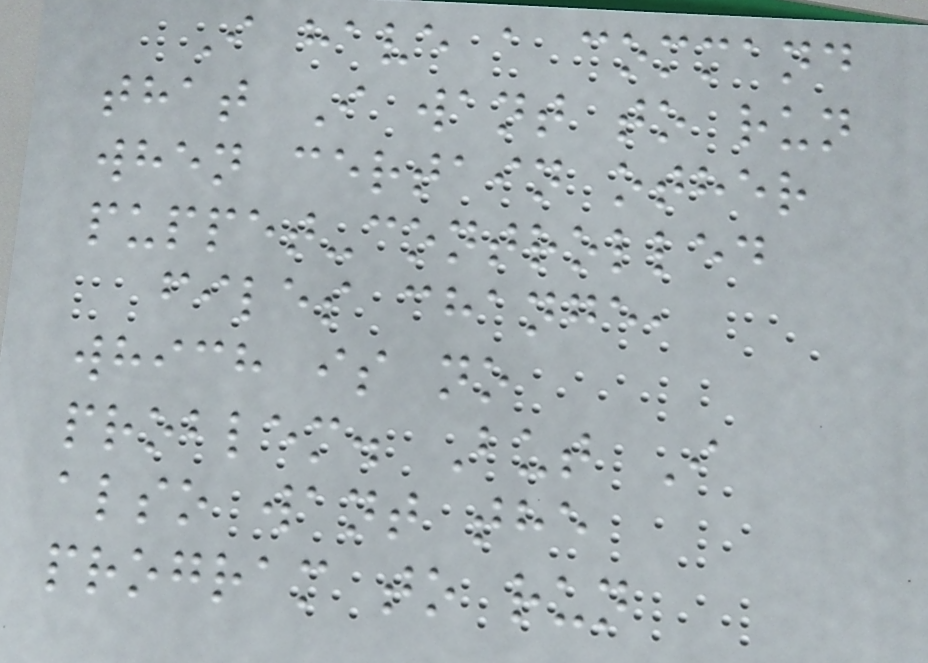I have a command
that I want to run
when certain other
puppet-controlled
files change,
which is no
problem. But I
also want the
program to run
